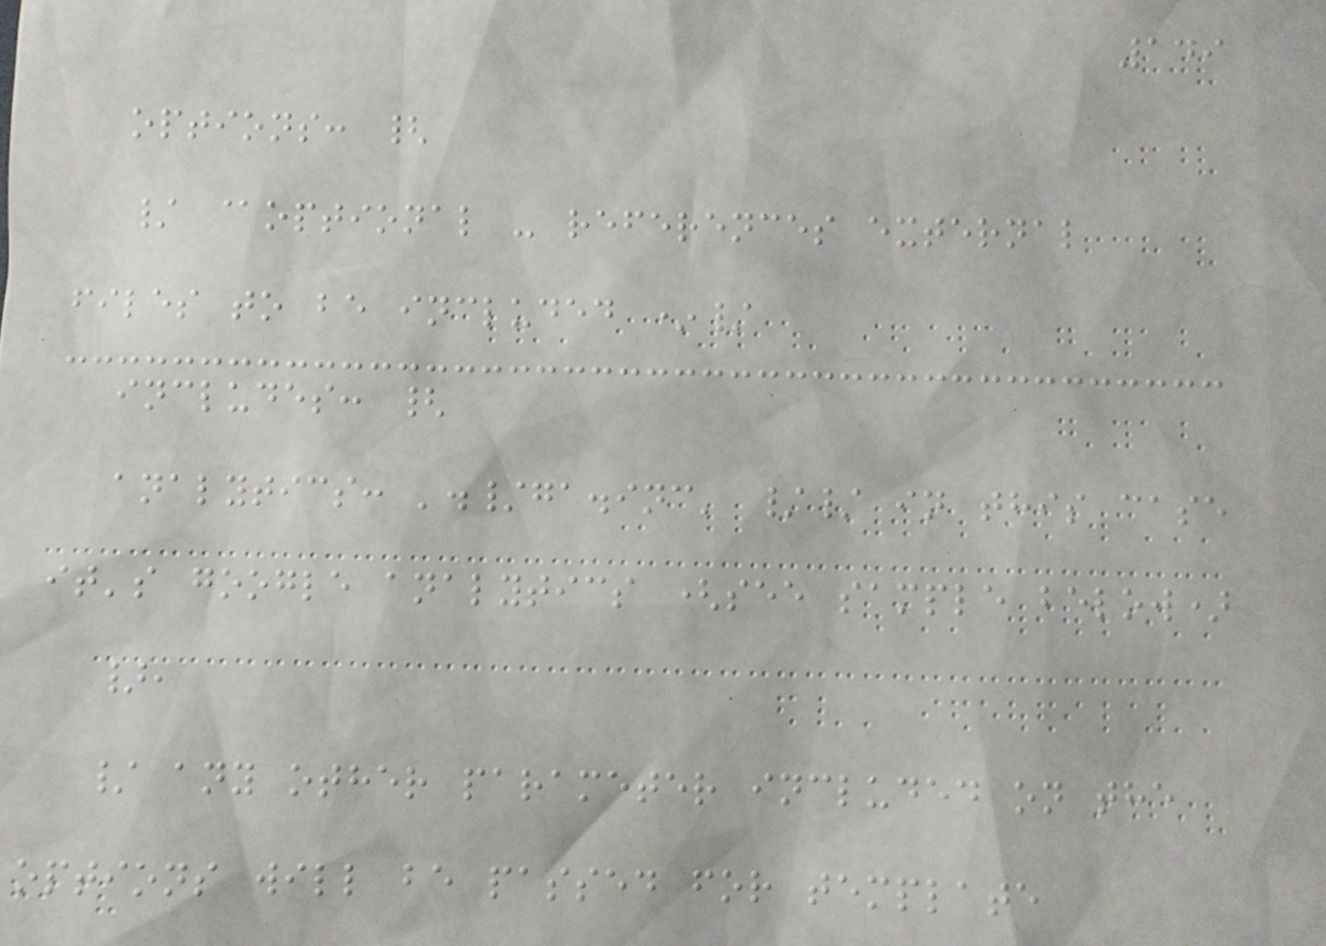149
options: {
/ @optional - references external
files to be included */
includes: {
analytics: './ga.inc' // in this case
it's google analytics (see sample below)
},
/ any other parameter included on the
options will be passed for template
